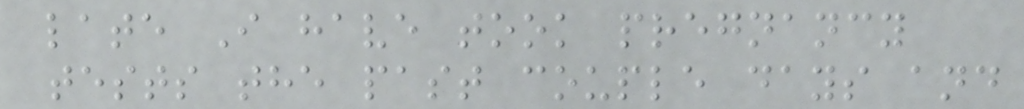late I have took pregnancy
tests the past couple days and
